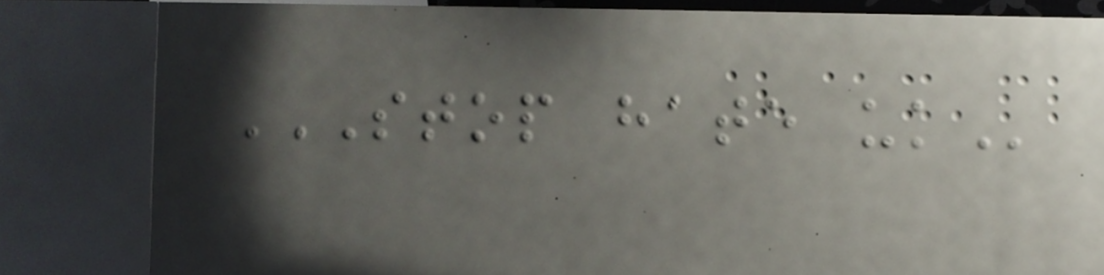STOP HATE UK
